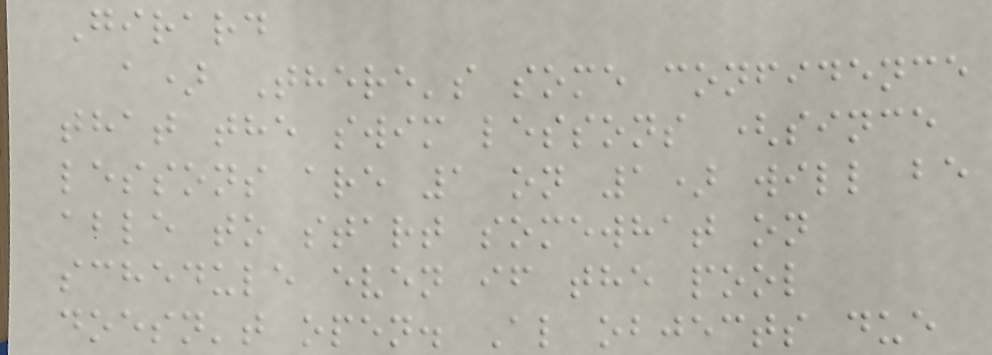Girard
a) There's some confidence
that the swim lessons (since
lessons are 1 on 1) will be
able to start somewhat on
schedule even if the pool
doesn't open. Al objects due
